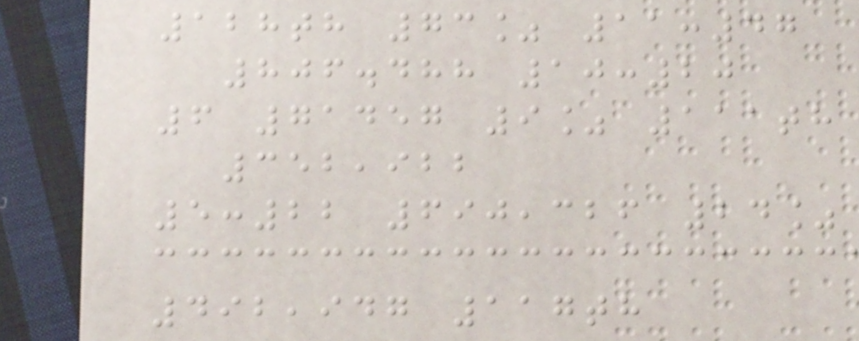128th 73% 11:47
806.488 10:20
6 71457 9% 111th
352,922
5:22 690,326 24%
492,947 117th
